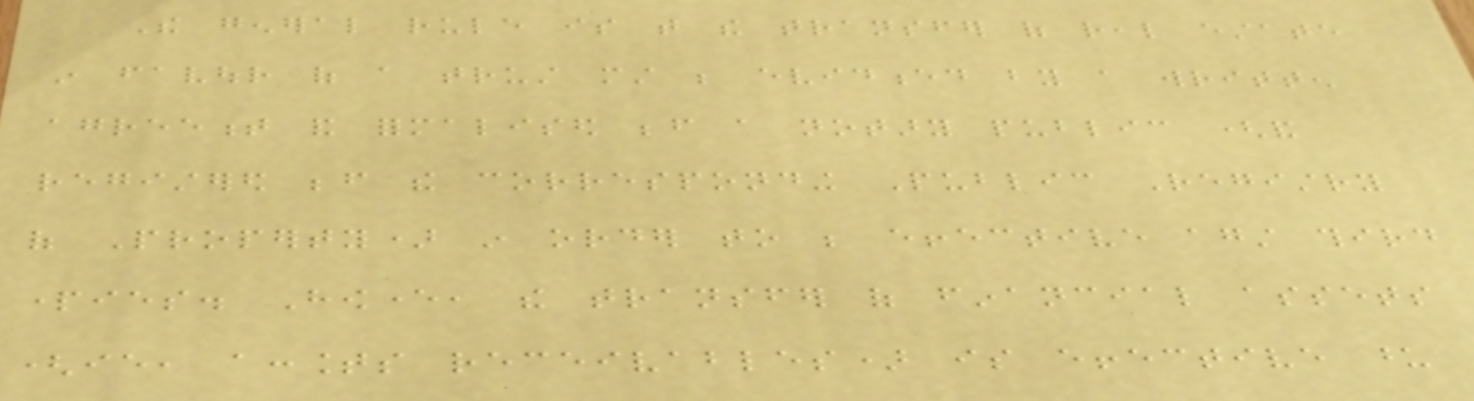The general rule is that the transfer of real estate
in favour of a trust must be evidenced by a written
agreement and formalised before a notary public (and
registered before the corresponding Public Registry
of Property) in order to be effective against third
parties. However, the transfer of financial assets
(ie, accounts receivables) is effective upon
